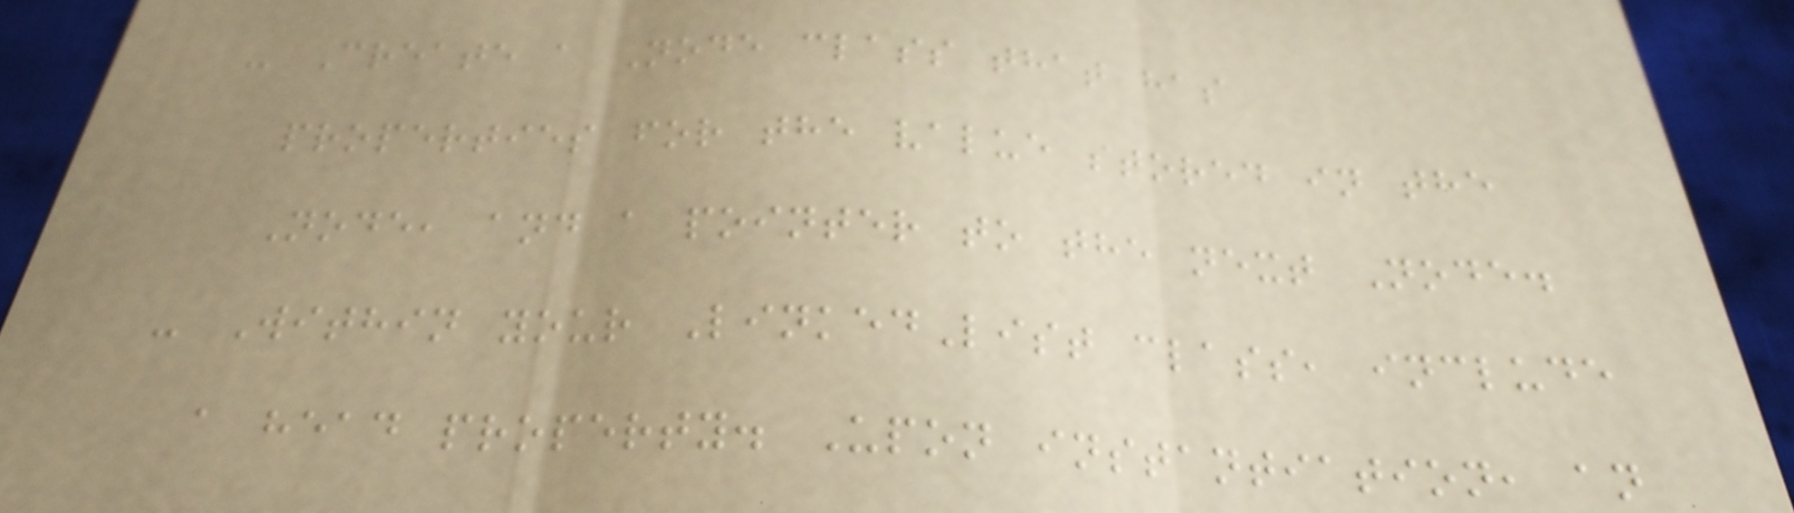- Create a Node class that has
properties for the value stored in the
Node, and a pointer to the next Node.
- Within your LinkedList class, include
a head property. Upon instantiation, an
